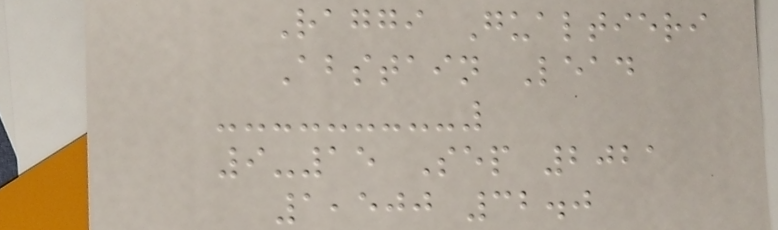Raggi Gualtieri
Abstain Lead
9-15 Sep 2021
1,500 32.0
